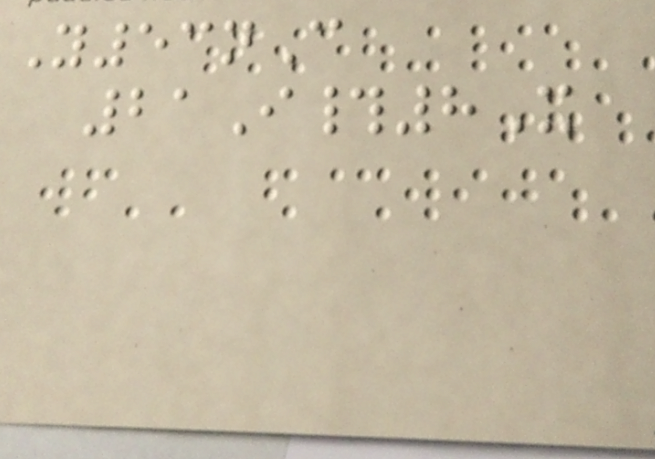Y53nC
21I#8X
